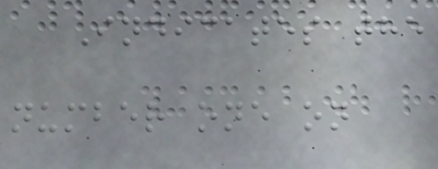Indicates the
number one on
